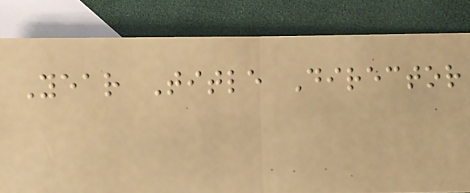Year Title Director
